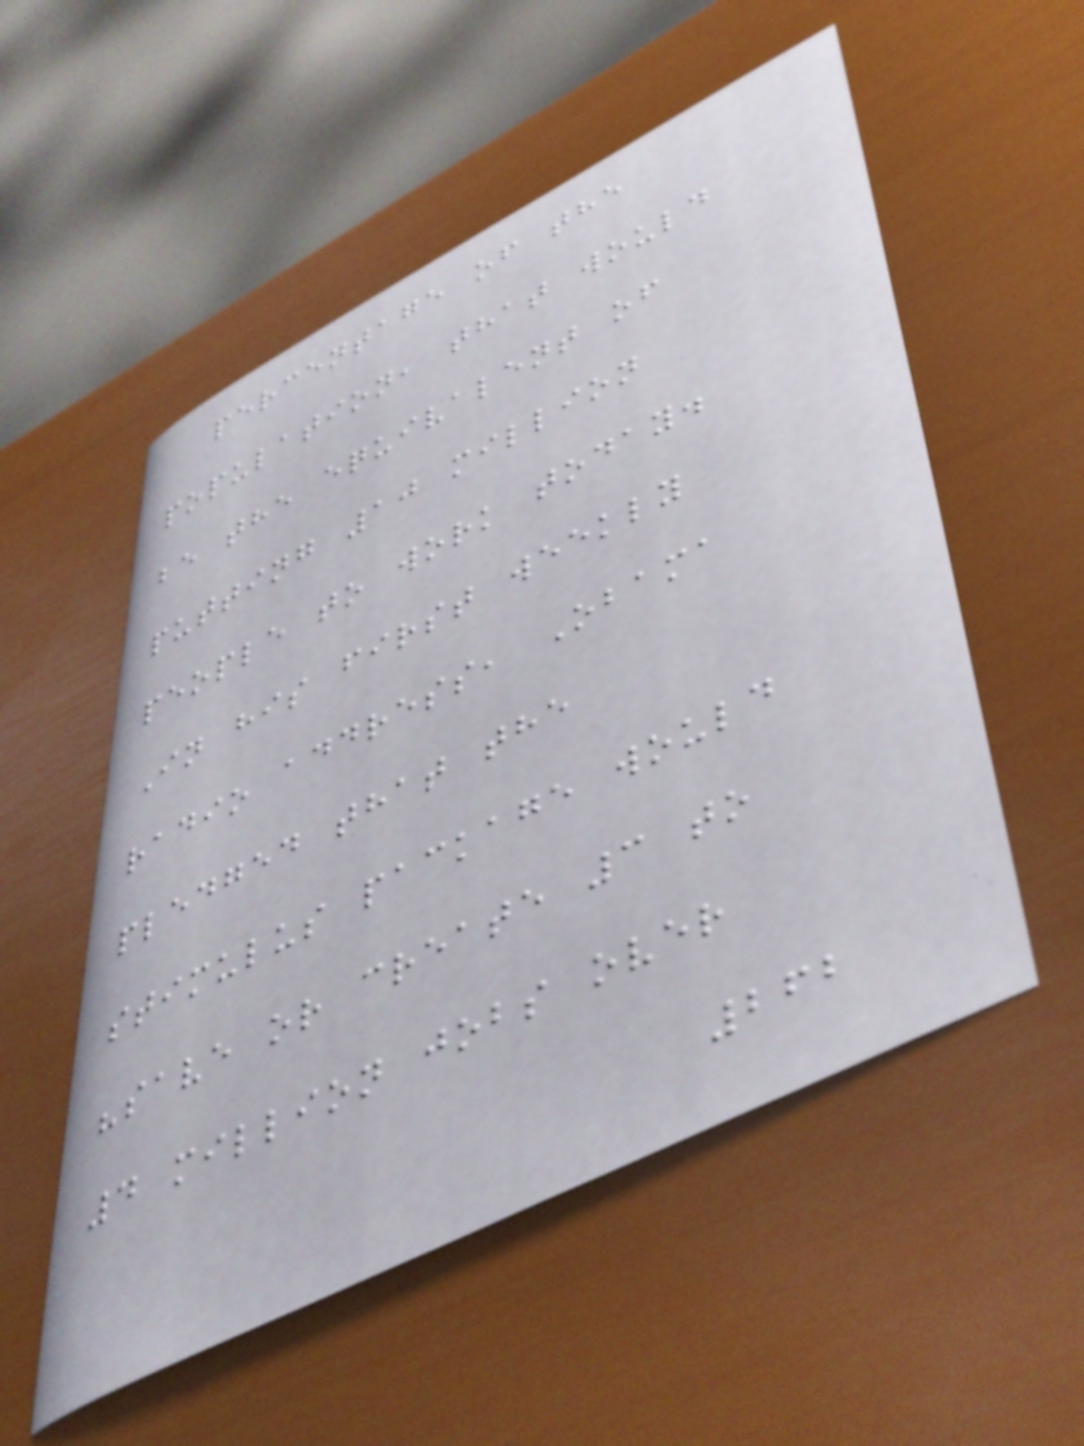percentage of the
population, that would
be the equivalent of
putting 10 million
people to work today.
In his first weekly
radio address, Obama
pledged that the
stimulus package would
"save or create 3 to
4 million jobs over
262
